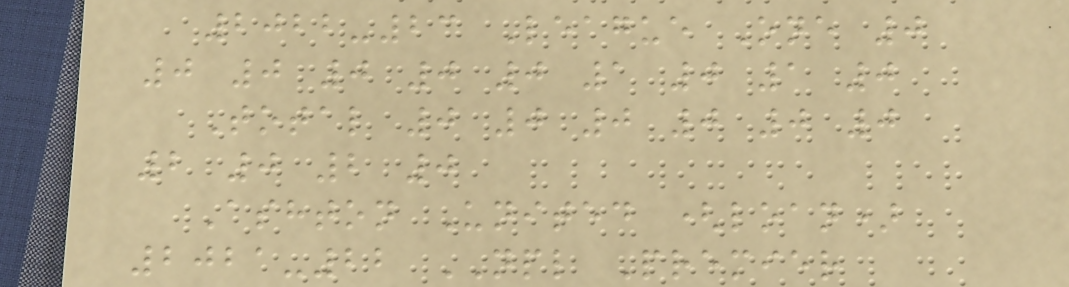2022-23 League One 0
0 0 0 0 0 1 0 1 0
Total 0 0 0 0 0 0
2 0 2 0
Ashton United (loan)
2021-22 NPL Premier
